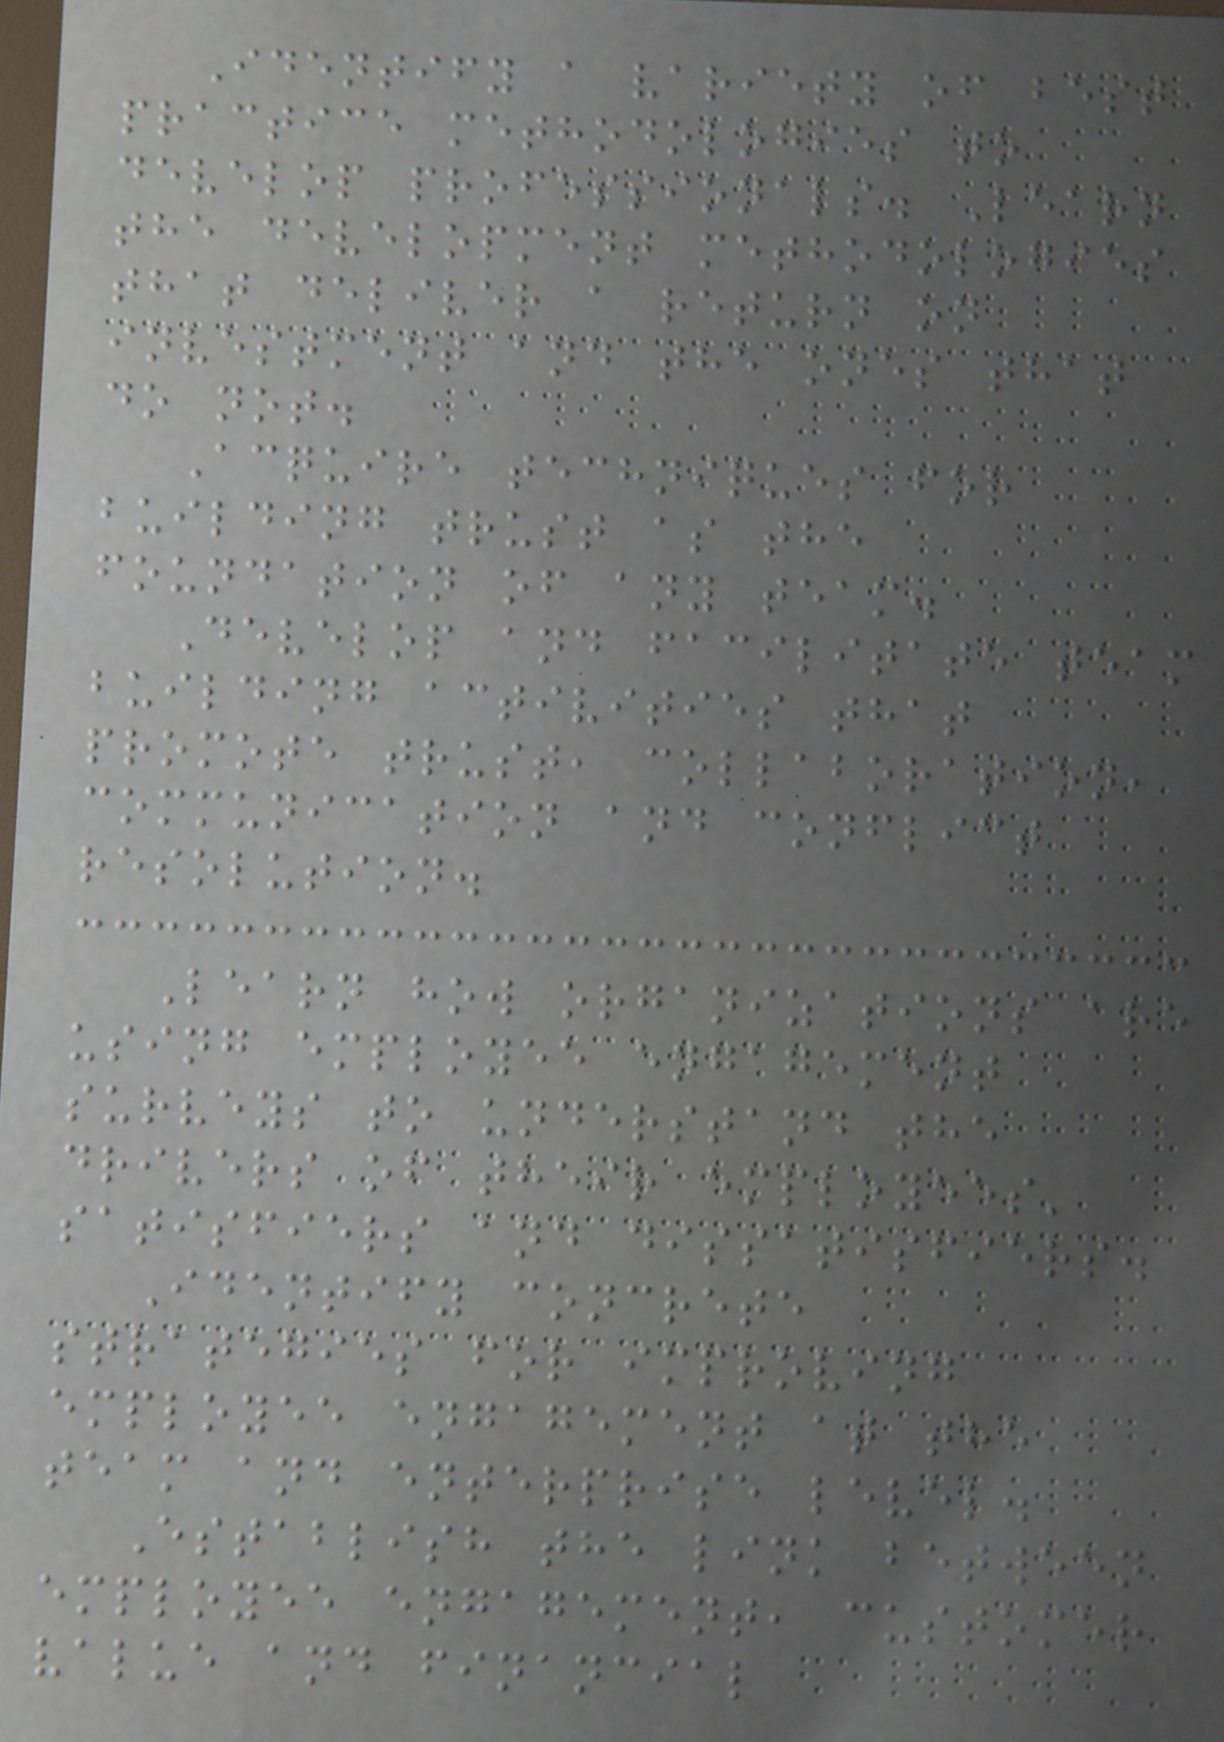Identify a variety of best
practice methodologies to
develop professionals. Learn
the development methodologies
that deliver a return on
investment and the ones that
do not.
Acquire techniques for
building trust as the
foundation of any team.
Develop and facilitate team
building activities that
promote trust, collaboration,
communication and conflict
resolution.
Learn how organizations are
using employee engagement
surveys to understand the
drivers of their employees'
satisfiers and dissatisfiers.
Identify concrete
strategies for improving
employee engagement at the
team and enterprise level.
Establish the link between
employee engagement, customer
value and financial
